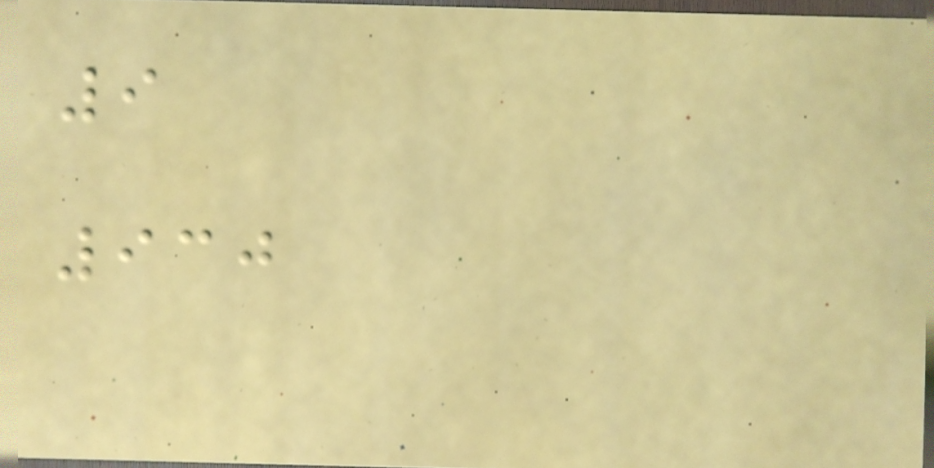9
930
